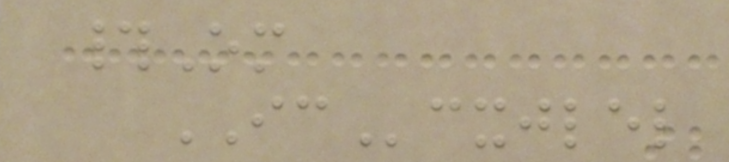#Om
ICcxjlel
